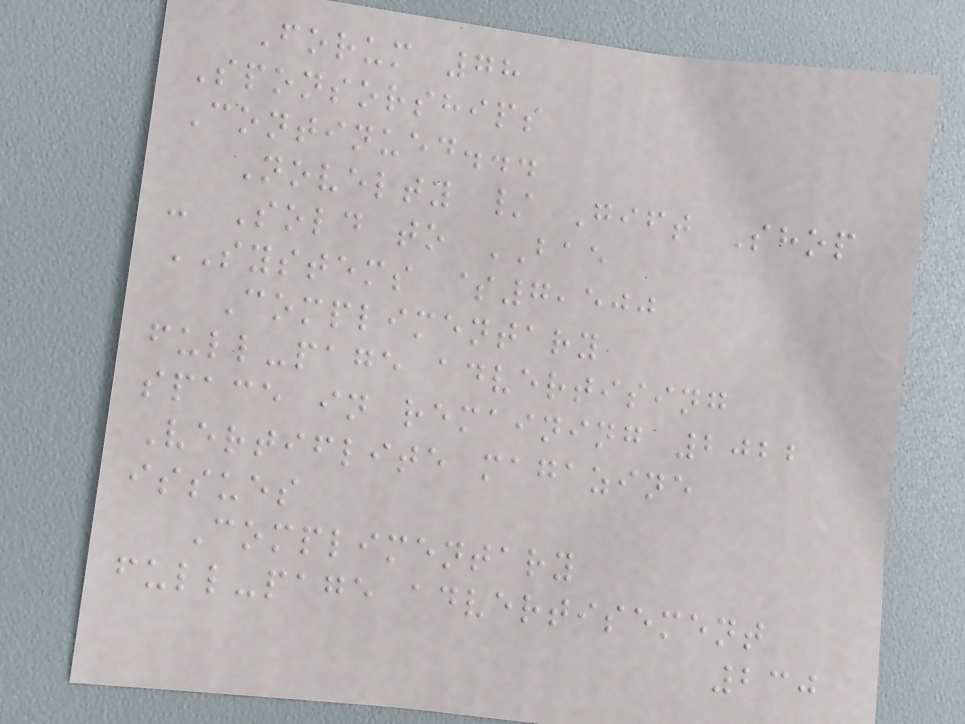Forum 78
Sponsorships
Continued...
Novelty / Gift Shop
- Sold to BAE
SYSTEMS $7,500
Complimentary
full-page advertising
space in remaining 2022
Vertiflite magazine
issues
Complimentary
full-page advertisement
230
